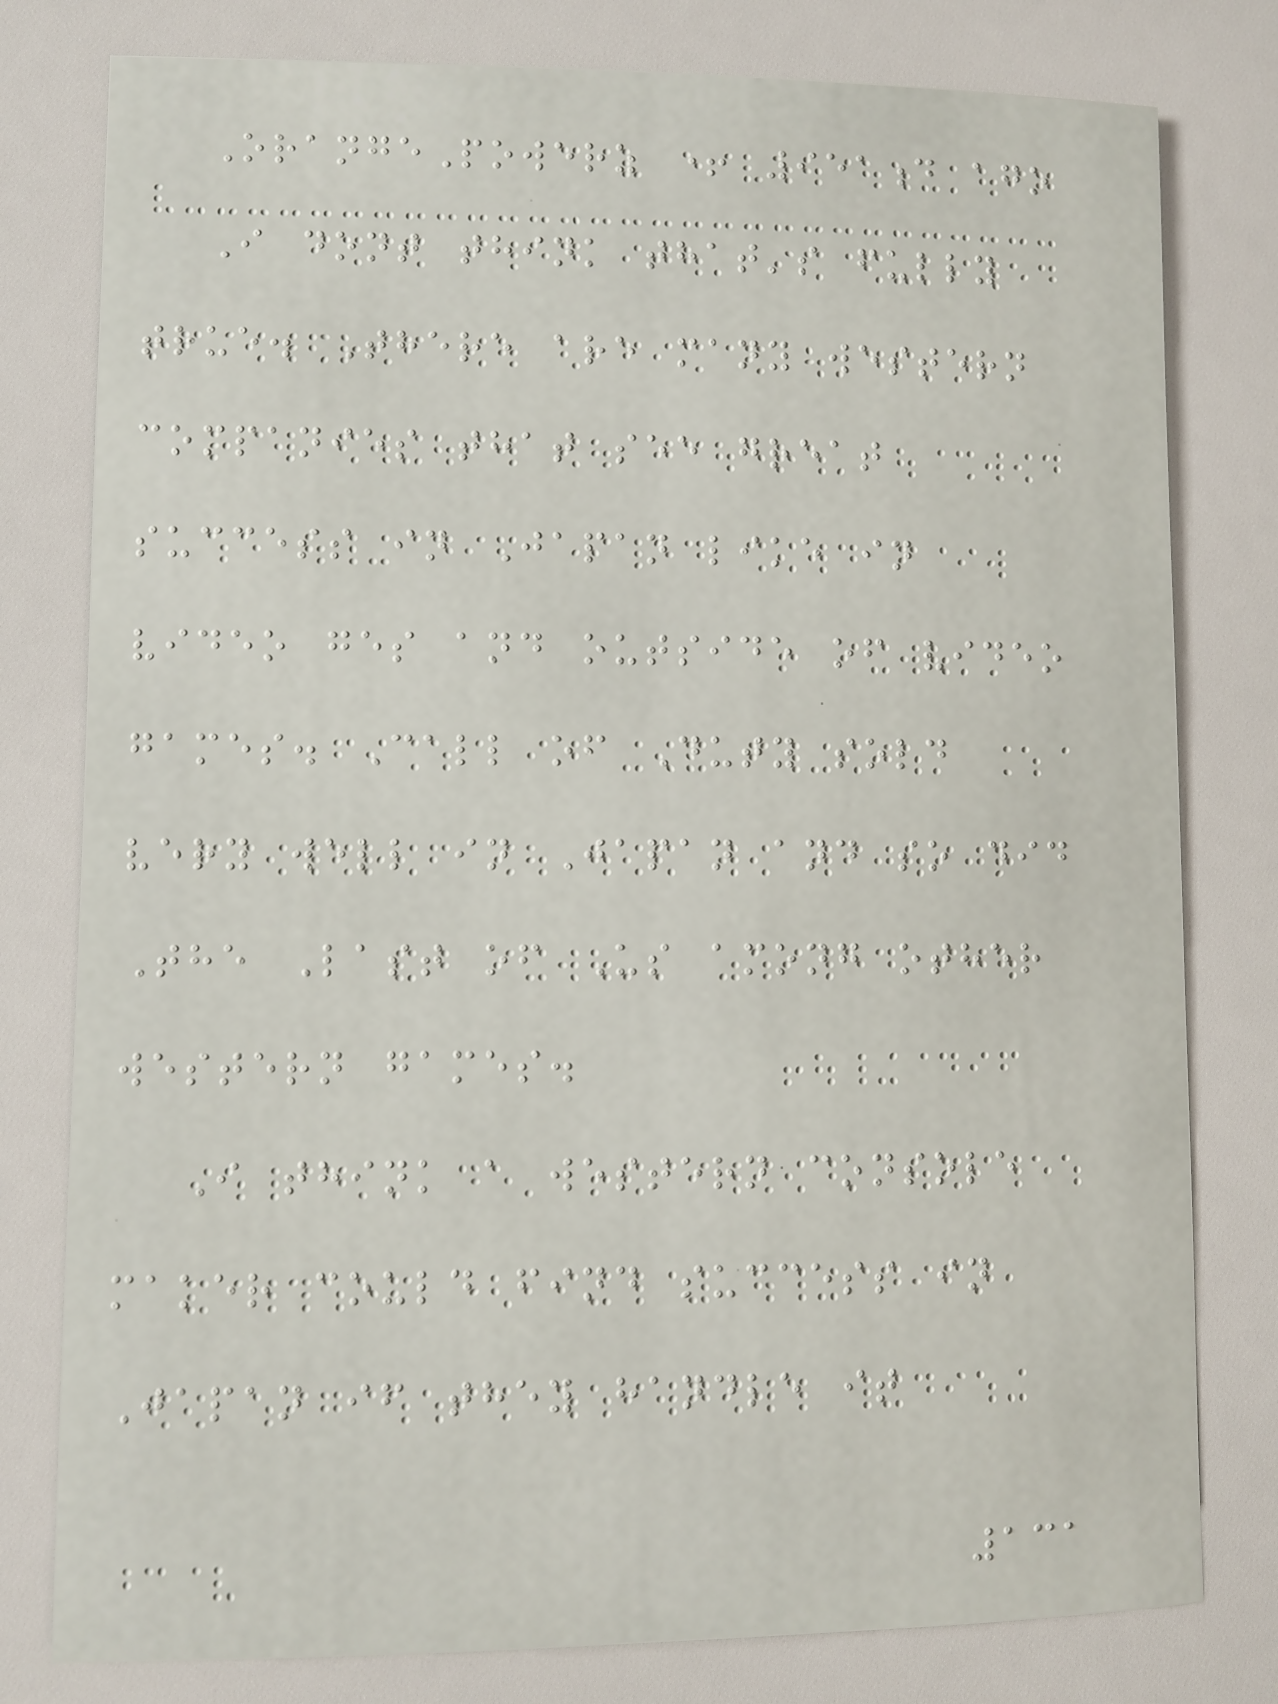OrangePowerz + 951d ago
I dont think that's fully
true. There are many western
companies that see great
success in Japan like in
video ges and outside of video
games. Call of Duty sold
very well in Japan and so did
The Last of Us among other
western games.
I think a western console
maker could find success in
Japan if they handle it
131
